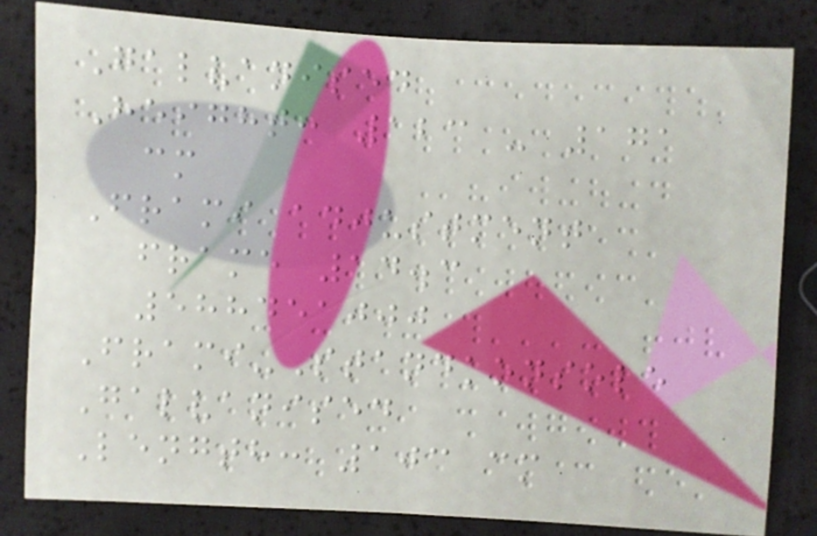Galvanised
Height: 123 - 171
cm
Frami adjustment
frame 14.3
588451000
Frami-Standkonsole
Galvanised
Length: 103 cm
